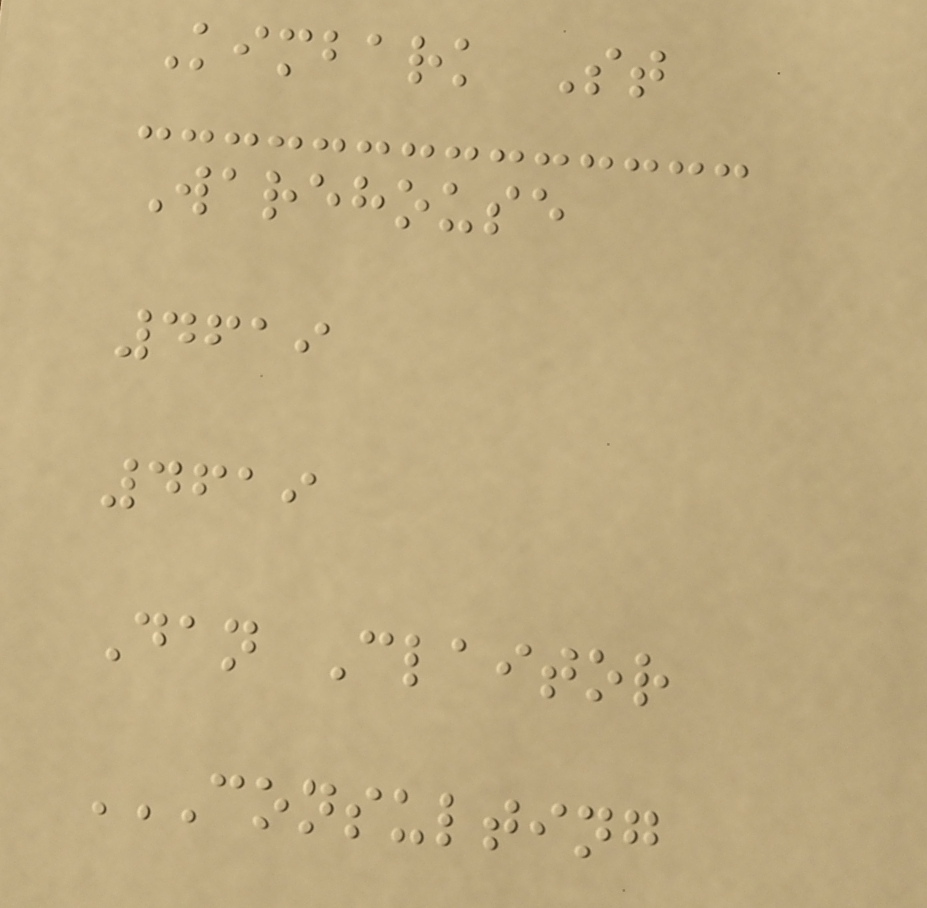Kimbark St
Warehouse
4619
4619
Dan Claitor
CONSULTING
